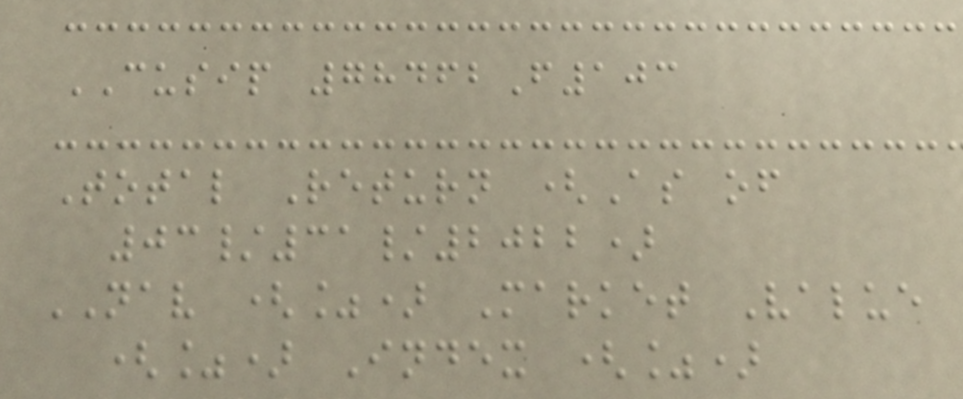CUSIP 78462F103
Total Return (As of
03/31/2022)
NAV (%) Market Value
(%) Index (%)
